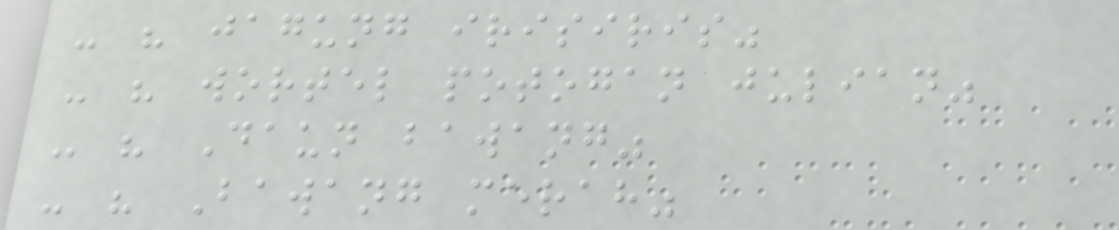- " jagung irisiris"
- " wortel potogan julian"
- " Daun bawang"
- " Bawang merah"
